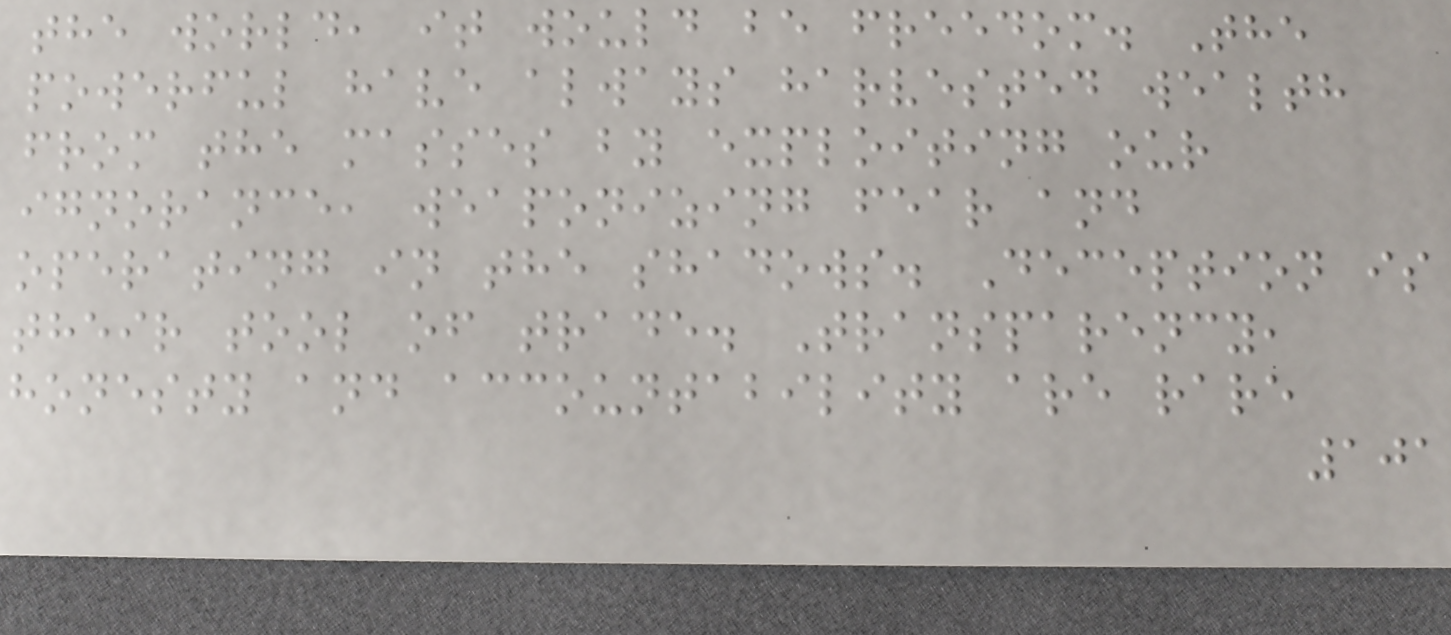the world, it would be freedom. The
powerful have always harvested wealth
from the masses by exploiting our
ignorance, weaponizing fear and
operating in the shadows. Deception is
their tool of trade. Transparency,
honesty and accountability are rare
101
